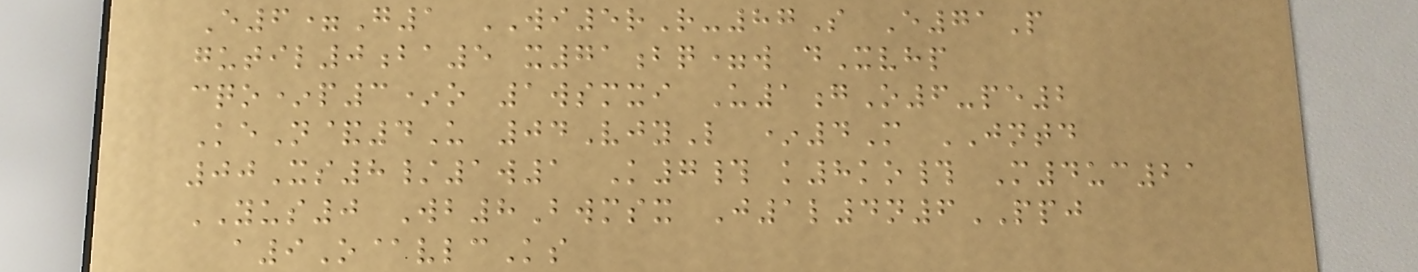E6=G1 WI5rR-87S E71P
gutil0ba5 x71bq=w dXvhp
cqo*p3*o 1wsmxi U1gO6-pe2
KeN&4U 04VjyL *4M JNTD
00Xs8/1w1 K7# k8ko# M4uc21
YUS0 Wb8Bwmsx J1l4n6PPJ
a9O@vlcKs
